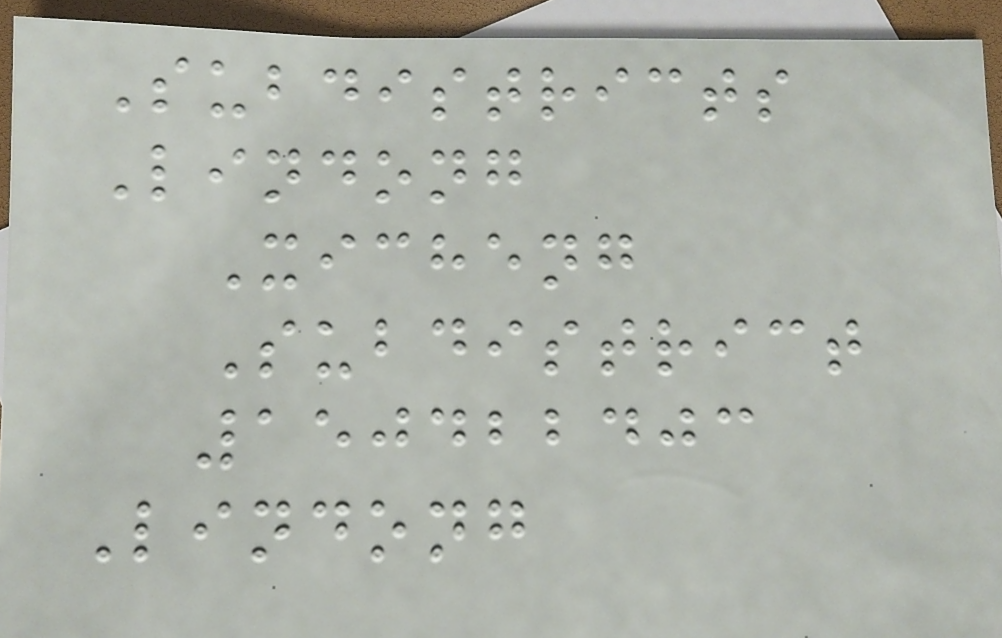Subdistricts
Lindong
Xicheng
Subdistrict
150422403
Lindong
